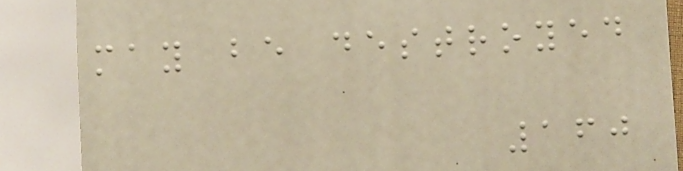may be destroyed
160
